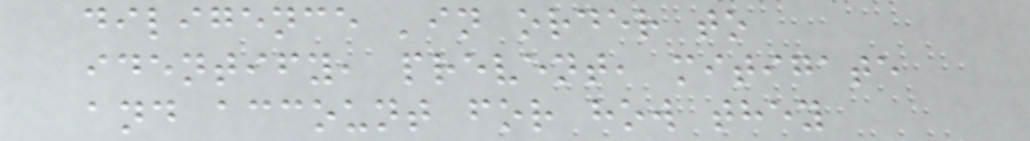diligence 'in order to
identify, prevent, mitigate
and account for how they
